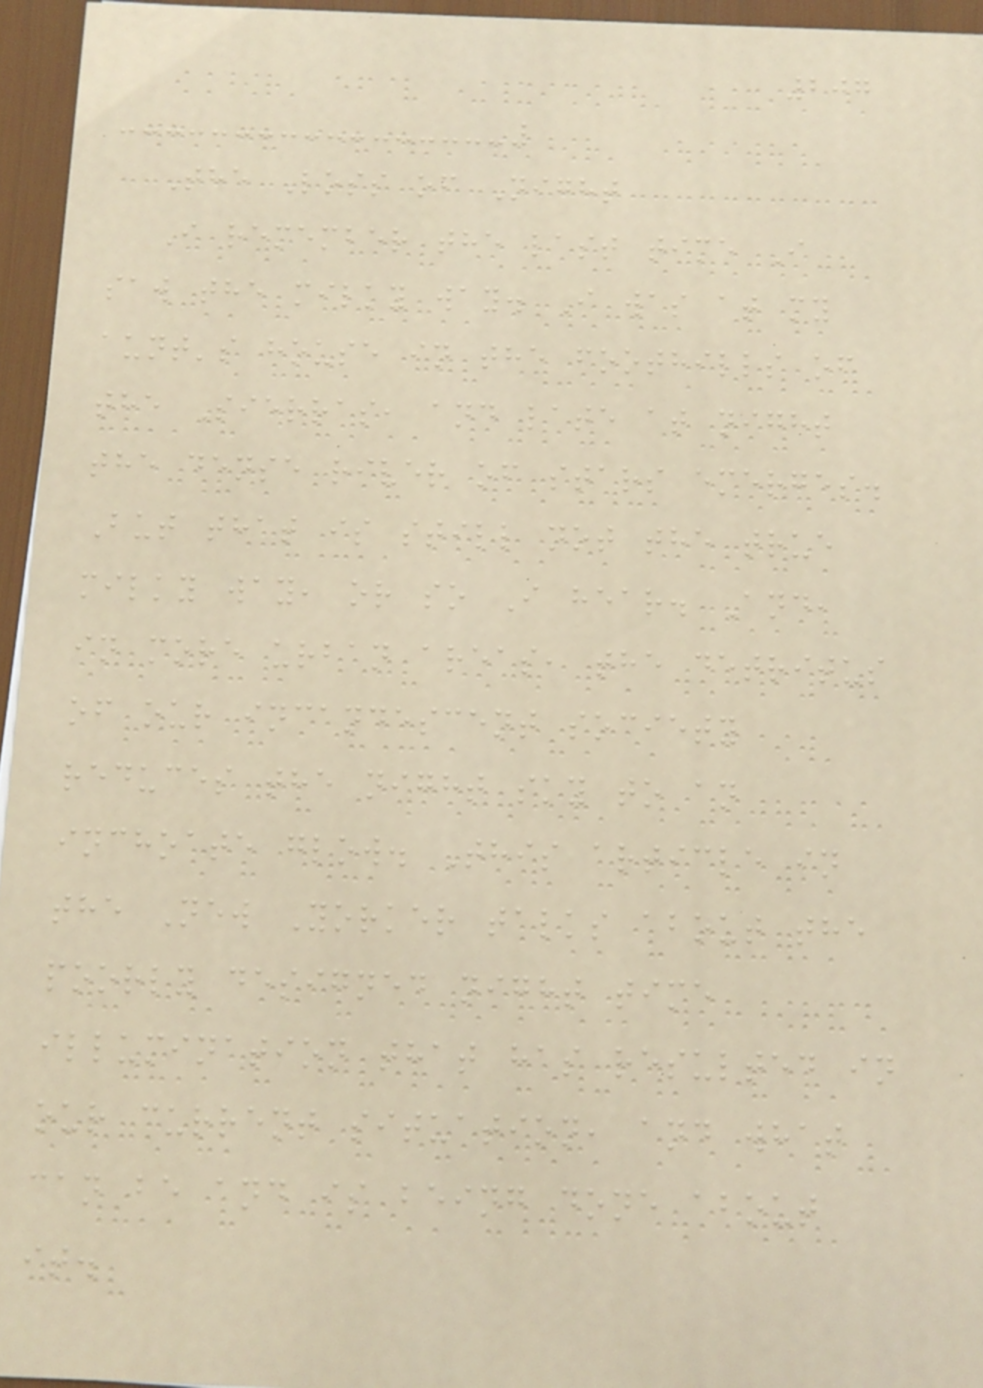207
The Loss of Night
I remember the last time I
saw the milky way. I was at my
aunt's house in the foothills of
the Sierras, and late at night
the dense river of stars emerges.
But that is still not the true
milky way, or so I hear. And,
in more urban areas, the detritus
of our incandescent society
reduces the night sky to an
inchoate glow. This article in
the New Yorker talks about the
poorly designed night time
illumination that has resulted in
our current situation, and what
can be and is being done about
it.
